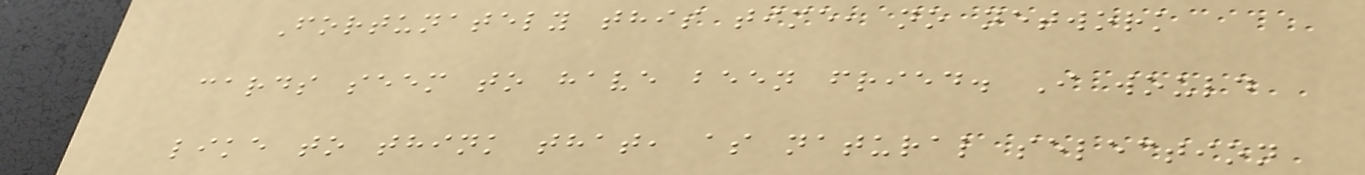Fortunately this time, no network
cards seem to have been fried. I would
like to think that, as natural selection
